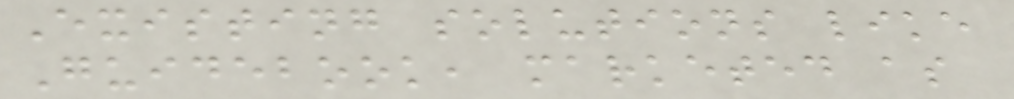Existing solutions like
Guidebook, marketed as
